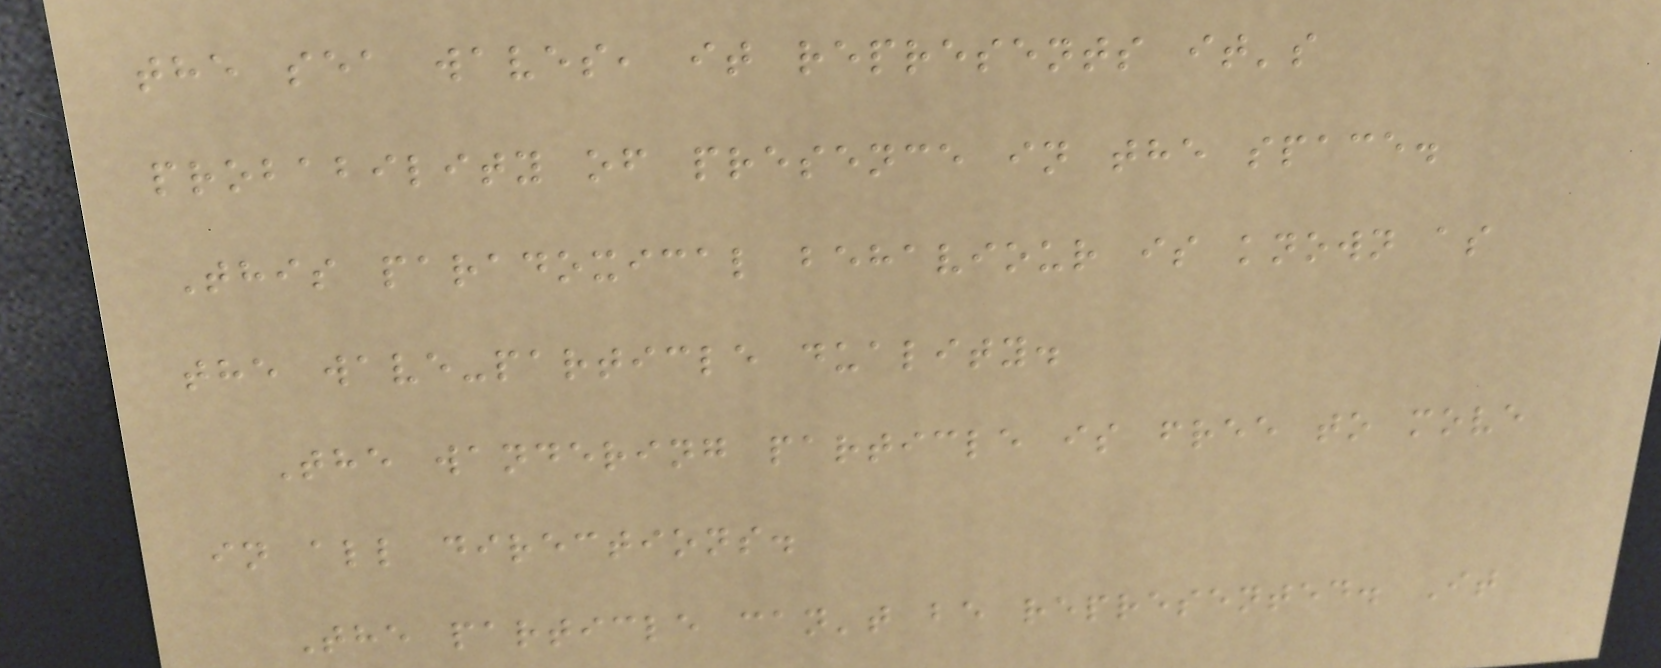the sea waves, it represents it's
probability of presence in the space.
This paradoxical behaviour is known as
the wave-particle duality.
The wandering particle is free to move
in all directions.
The particle can't be represented. It
